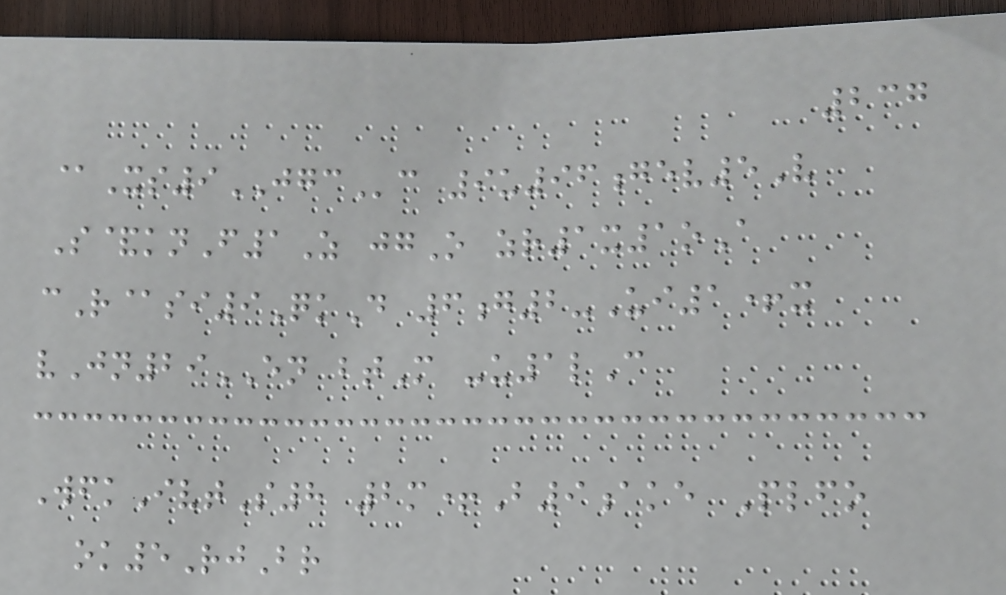237
@Xs9JGCc 9u96gev5V
S&knF1Z jgO zr1x1oA
cR@si9QkD 6g2-Ui1+x
vJn29EN btM -u1lC
WfkIvtS8 2m+B9ake Plfo
ok5RjBr
